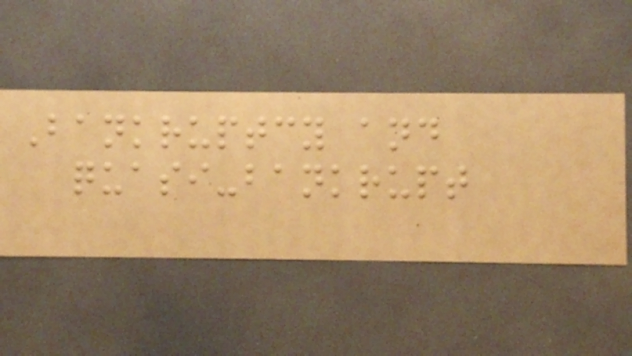Bankruptcy and
quasi-bankrupt
